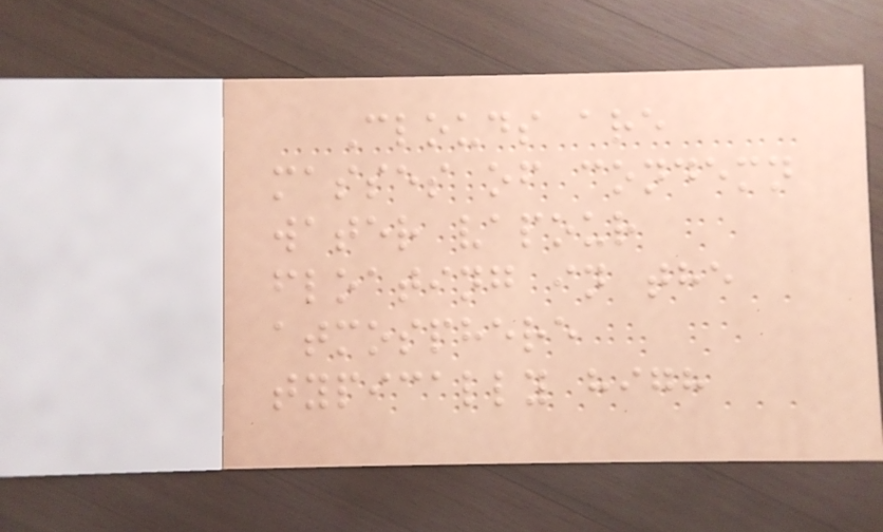Clouds are
masses of condemn
water vapour
floating in the
atmosphere
typically high
